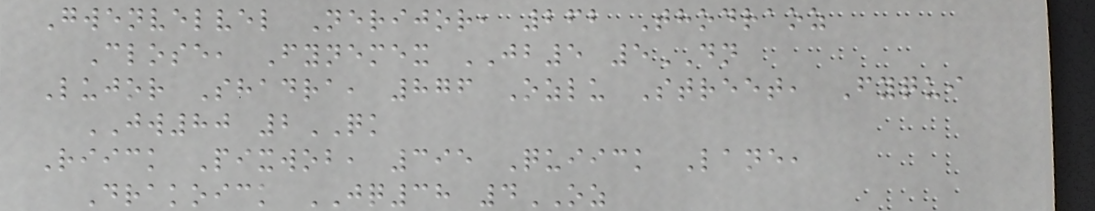Gwenvelvel Nerijor, 262 Thodraoz
Close, Fynemex JB5 5DN
Lujor Shadra, 876 Ozlu Street, Fyqui
JW80 2QK
Riick Pixwob, 395 Quiick Lane,
Drakoick JQ38 4OZ
